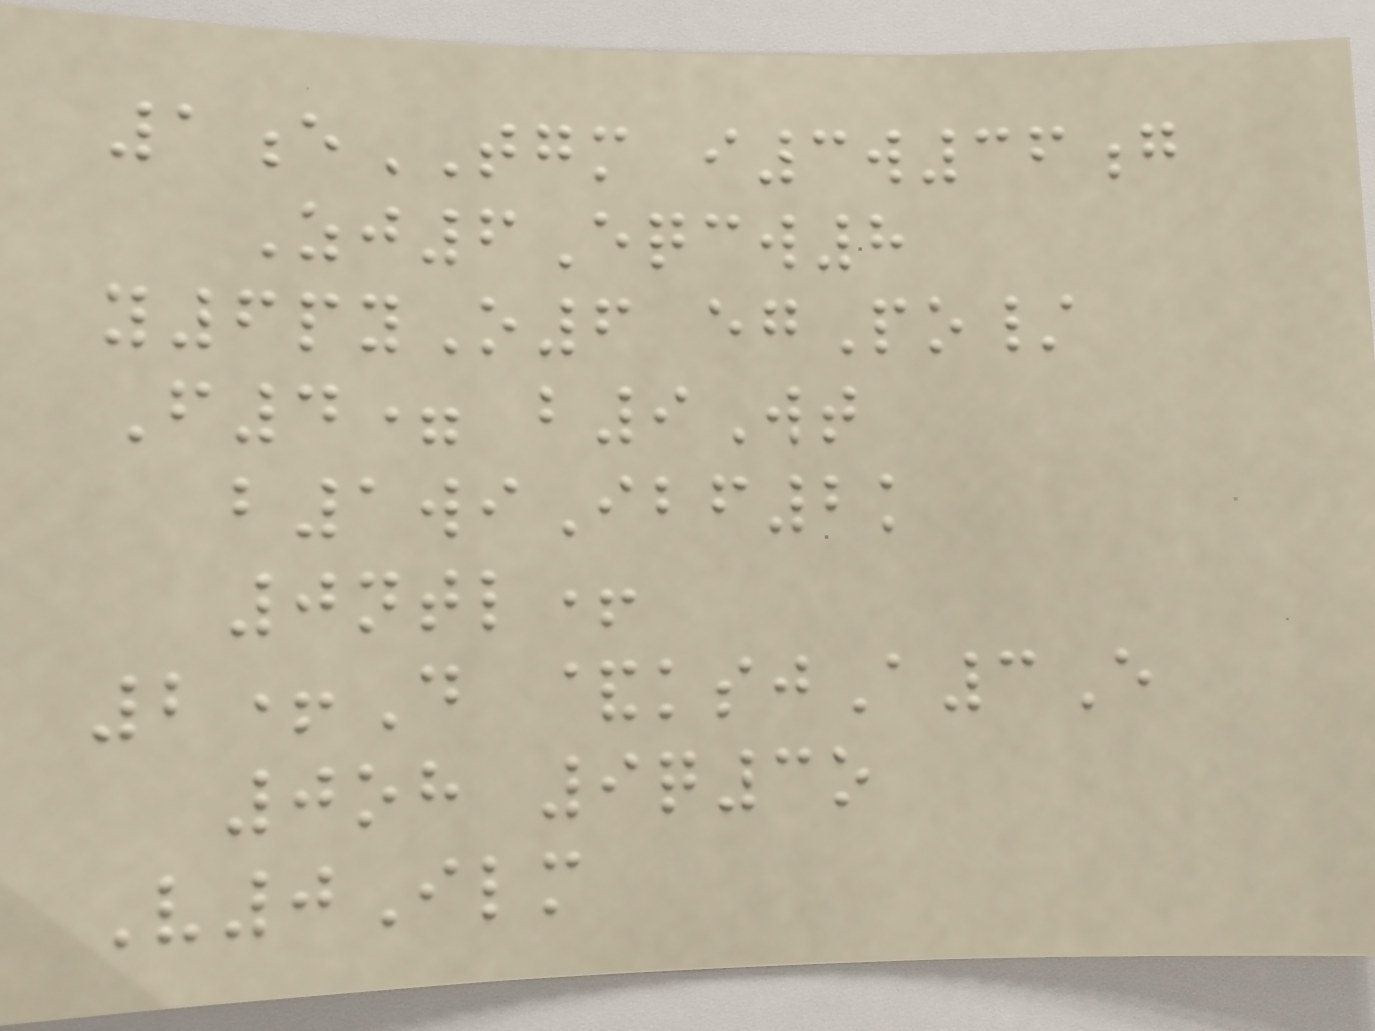1eTGM i3w36g
Zj6Eqcw8
y6pyO6 egPo/
F4= b9Wt
b1wiIbf2k
0ntl+
2+D &ksjA3E
0oh 9q3o
V0Ilm
